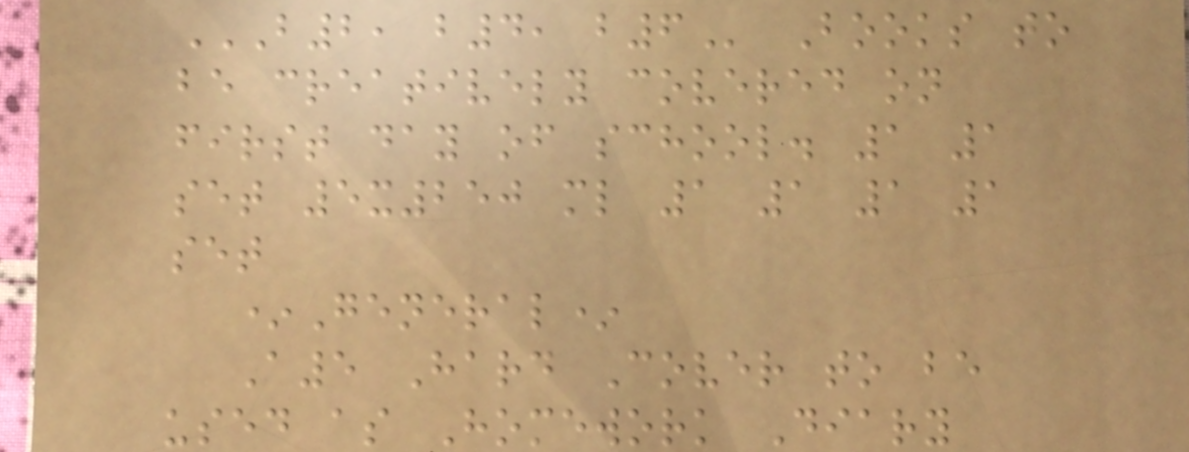B2, B4, B6 Books to
be creatively covered on
first day of school. 1 1
set 5x250 ml 1 1 1 1
set
*General*
A5 Hard Cover to be
used as Homework Diary
